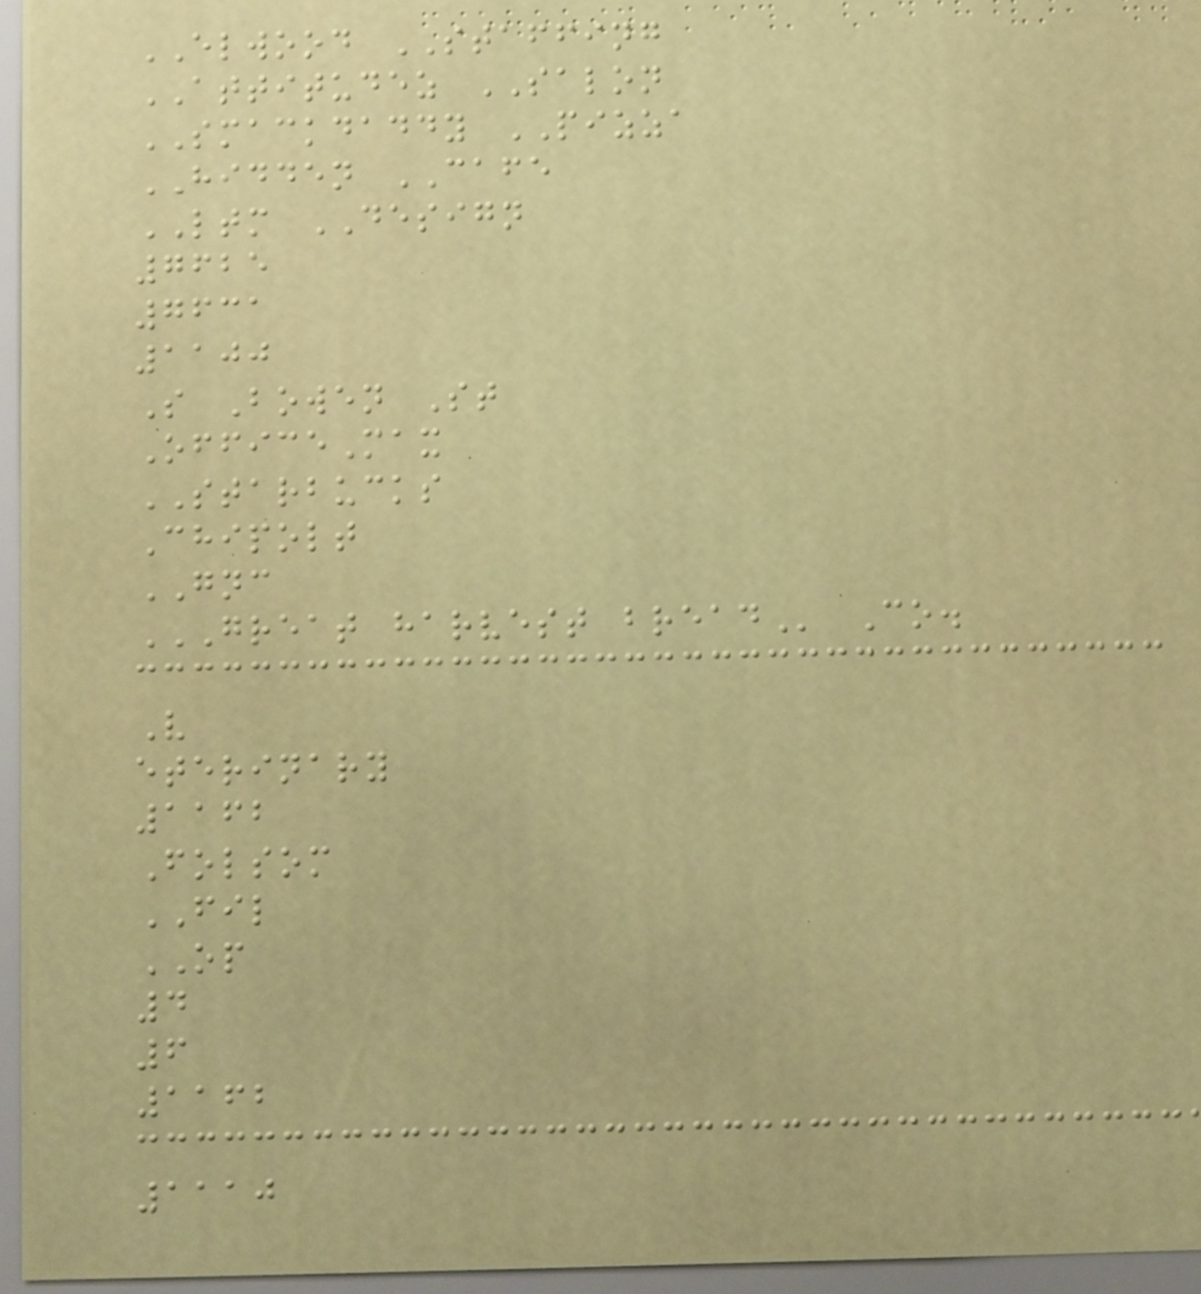ELWOOD STAFFING
ATTITUDEZ SALON
SMACKDADDY PIZZA
HIDDEN CAFE
LTM DESIGN
7625
7631
1100
S Bowen St
OfficeMax
STARBUCKS
Chipolt
GNC
GREAT HARVEST BREAD Co.
V
eterinary
1162
Folsom
FIL
OP
4
6
1162
1110
